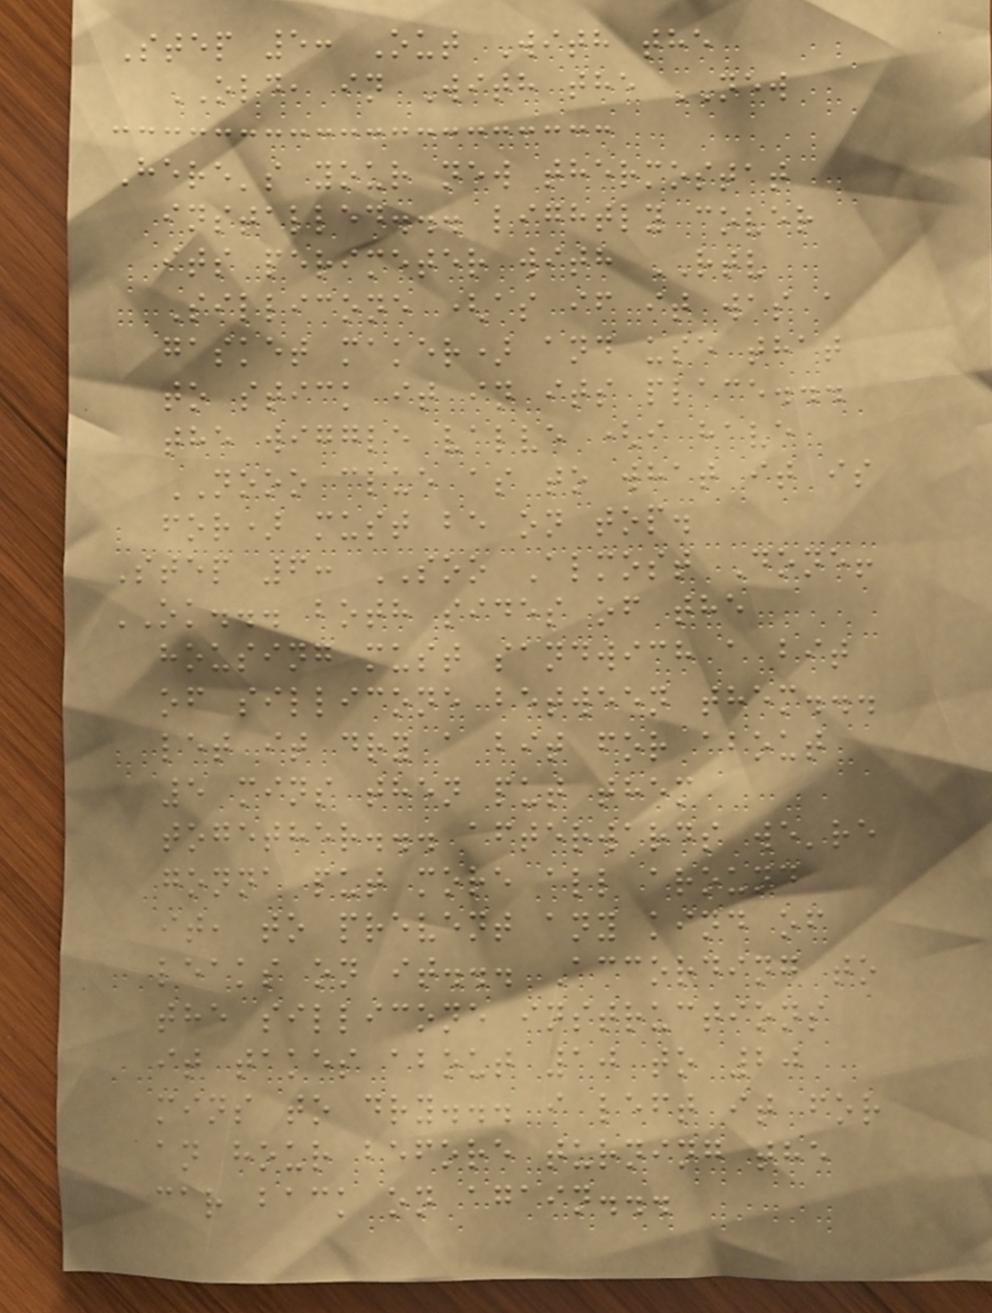Step 5: Out With the
OLD, in With the NEW
Here's your new thermostat
installed... lightly cover
its perimeter with RTV
Sillicone (as if it was a
gasket maker) and use that
to stick it in its place...
the wiggle valve (i have
NOOO clue as to what it is
for) must be on top.
Step 6: SOO Almost Done!
OK... both sides of the
housing must sandwich a bit
of sillicone between them...
let it dry a bit for about
5 mins then put them
together... afterwards we're
gonna put more all around
it, to prevent any kind of
leaks on it... According to
the sillicone instructions
it takes about 10 to 20
mins to dry... i left it for
an hour before turning the
car back on again...
